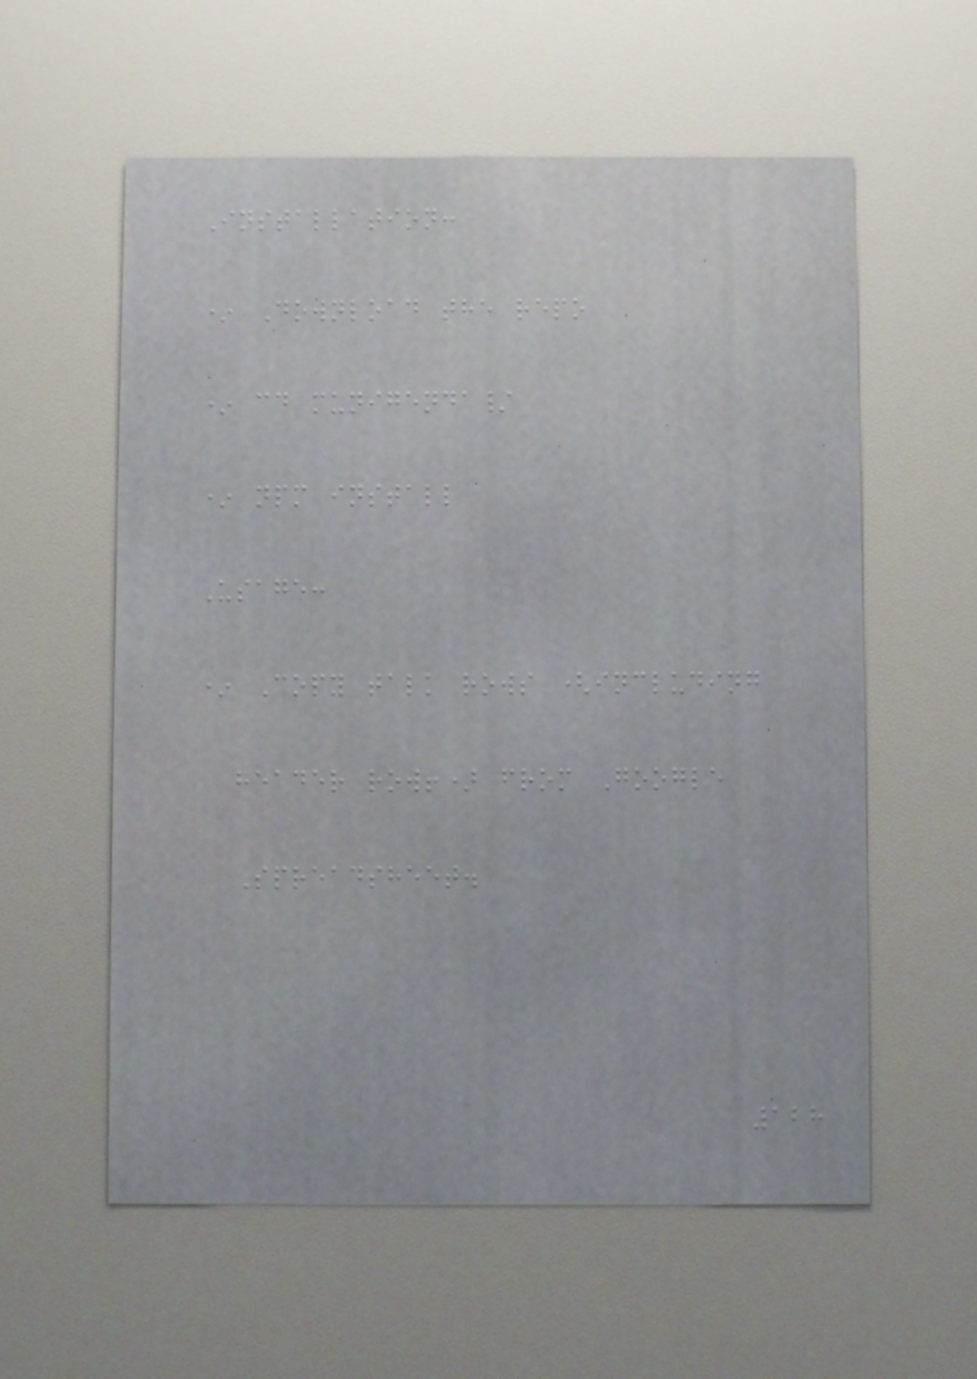Installation:
* Download the repo
* cd munigenda/
* npm install
Usage:
* Copy talk rows (including
header row!) from Google
Spreadsheet.
128
